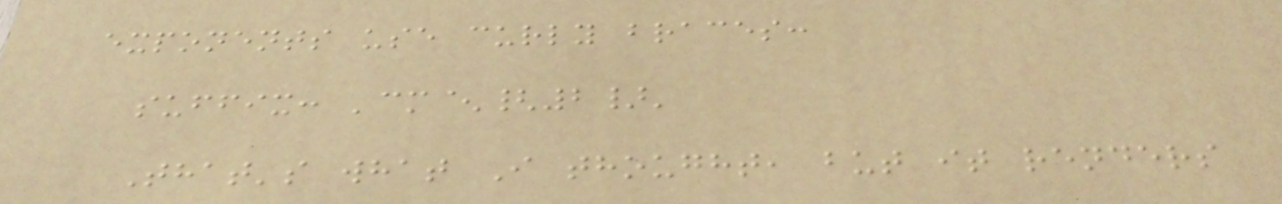exponents use curly braces:
suffix: 'cm^{2}'
That's what I thought, but it renders
